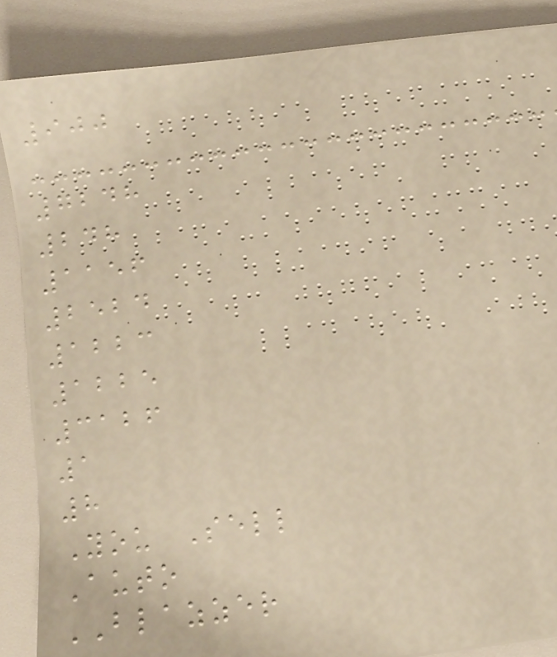900
7248
248
1156
2524
1223
1225
3126
1
8
You Sell
Auto
BLAZZER
